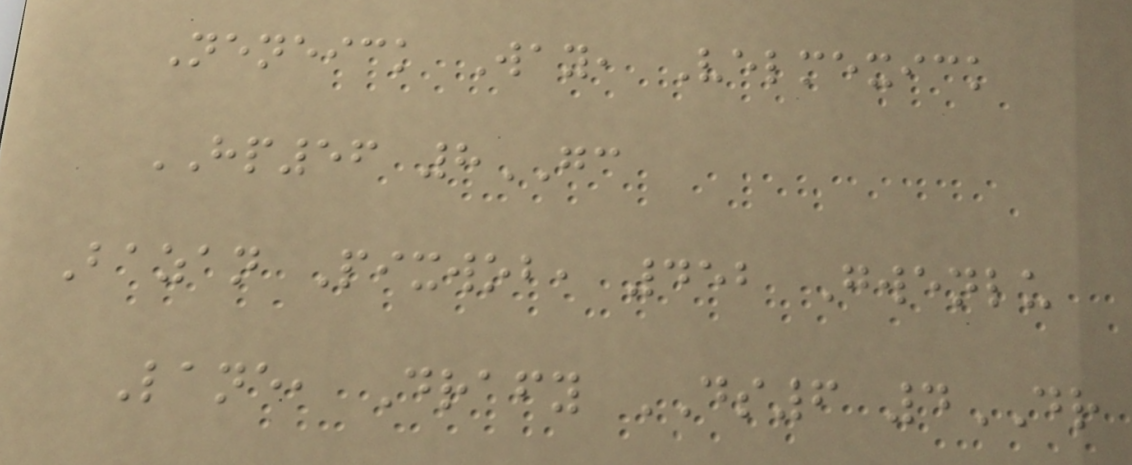Neneick Way, Velmexick
HP56 8GC
Bazan Pixwob, 452 Gwenlu
Lane, Drafy DS6 4DR
